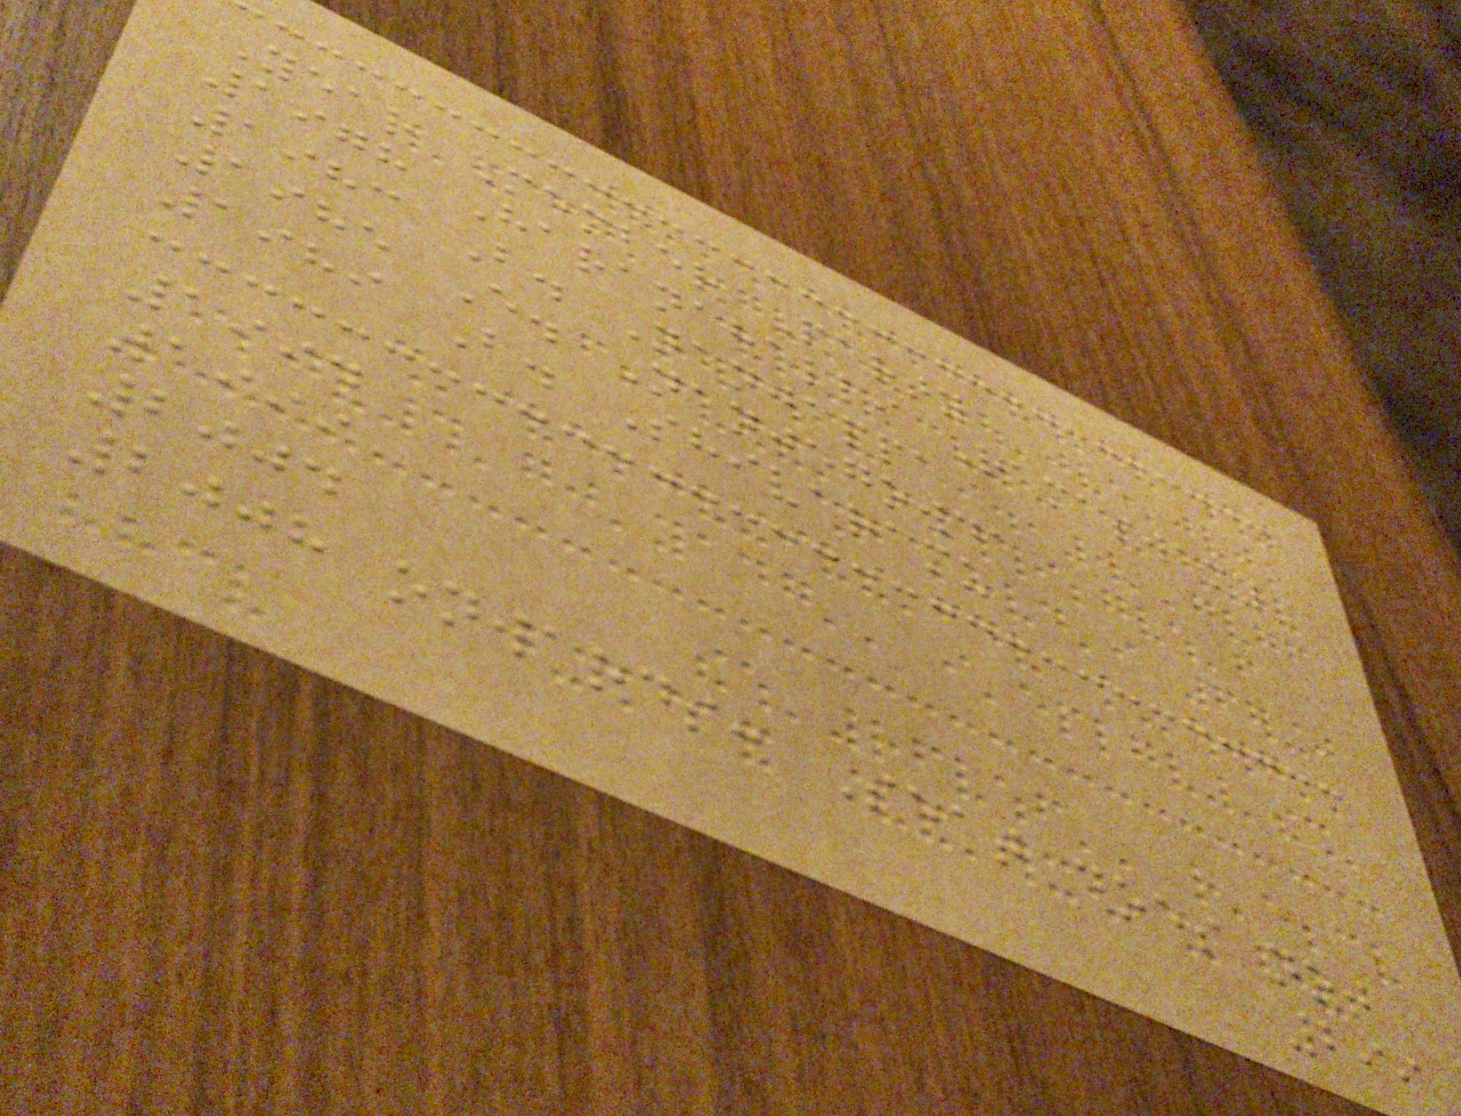Year Member Party
1978 Haranahalli Ramaswamy
1983 B. Nanjappa
1985 E. Nanjegowda
1989 B. Shivaramu
1994
1999
2004
2008 onwards: Seat does not
299
